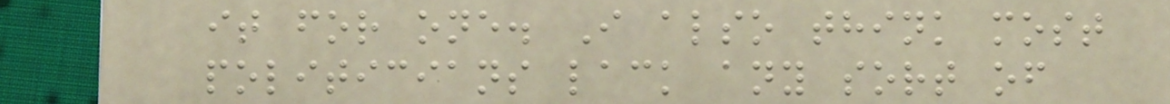it for one. I also think most
politicians lack any sort of
